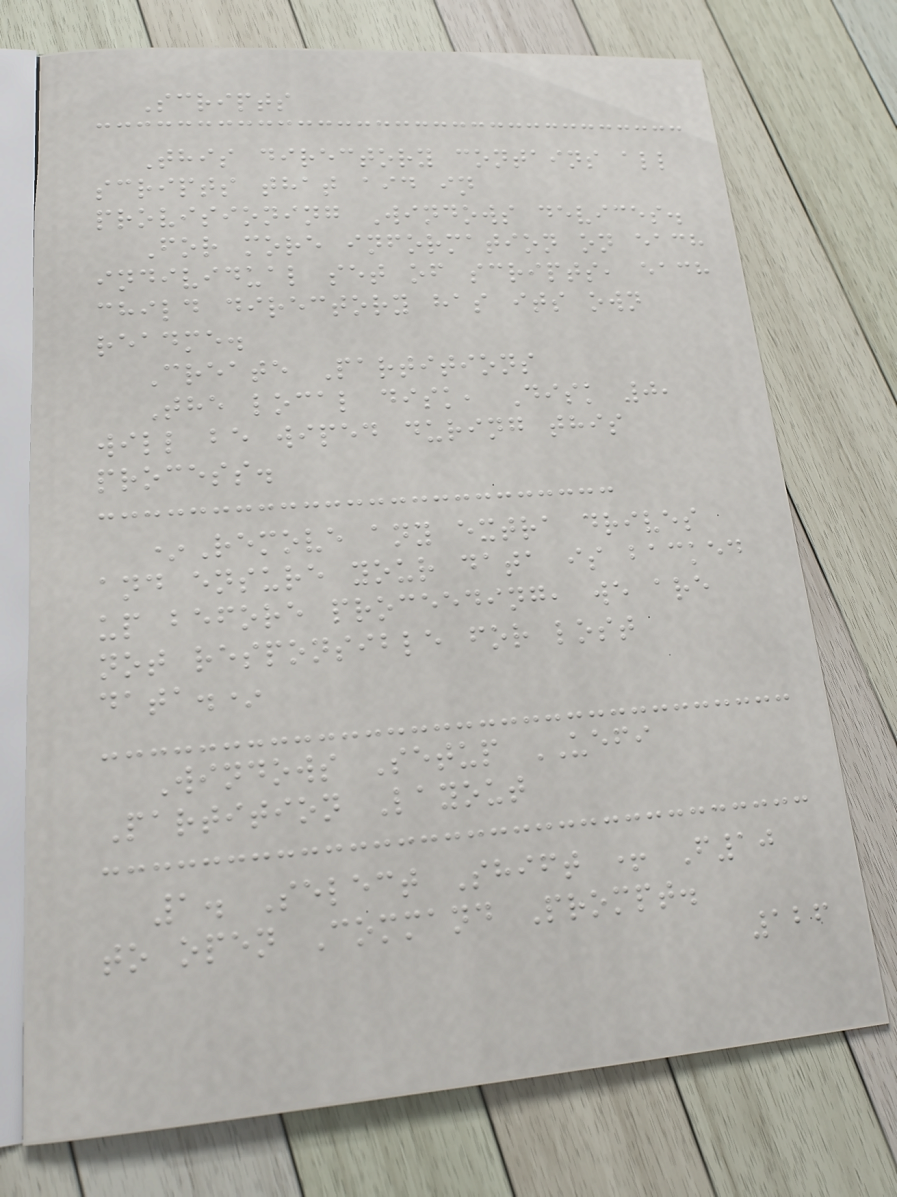Scripts
This directory contains all
scripts that aid in
provisioning Windows devices.
For more information on each
individual set of scripts, each
child directory has its own
readme.
Create Partitions
The local disk, Disk 0,
will be wiped during this
process.
*Remove any extra drives
and ensure your data is backed
up before proceeding, we are
not responsible for lost
data.*
Windows Setup UEFI
Partition Layout
1. Select Shift + F10
to open Command Prompt.
126
